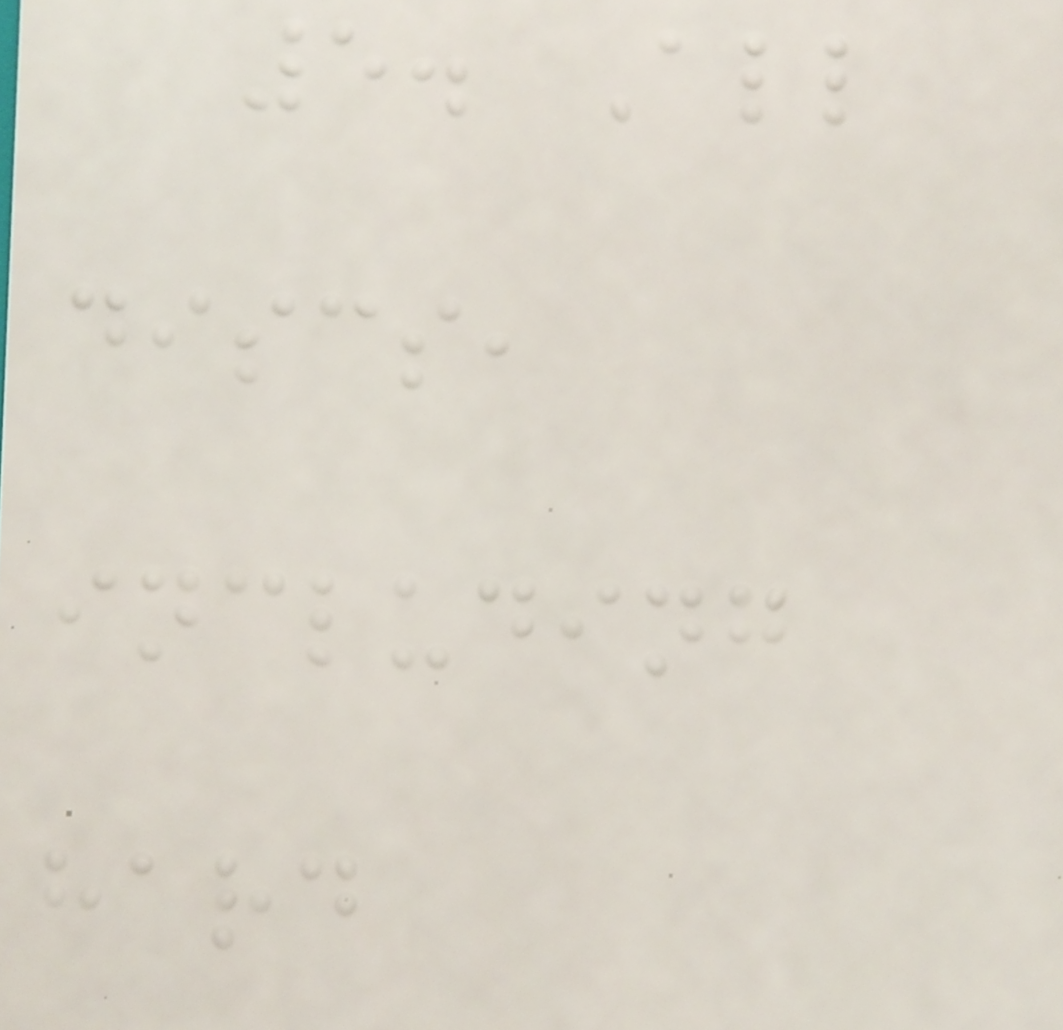5. All
discs,
including
hard
